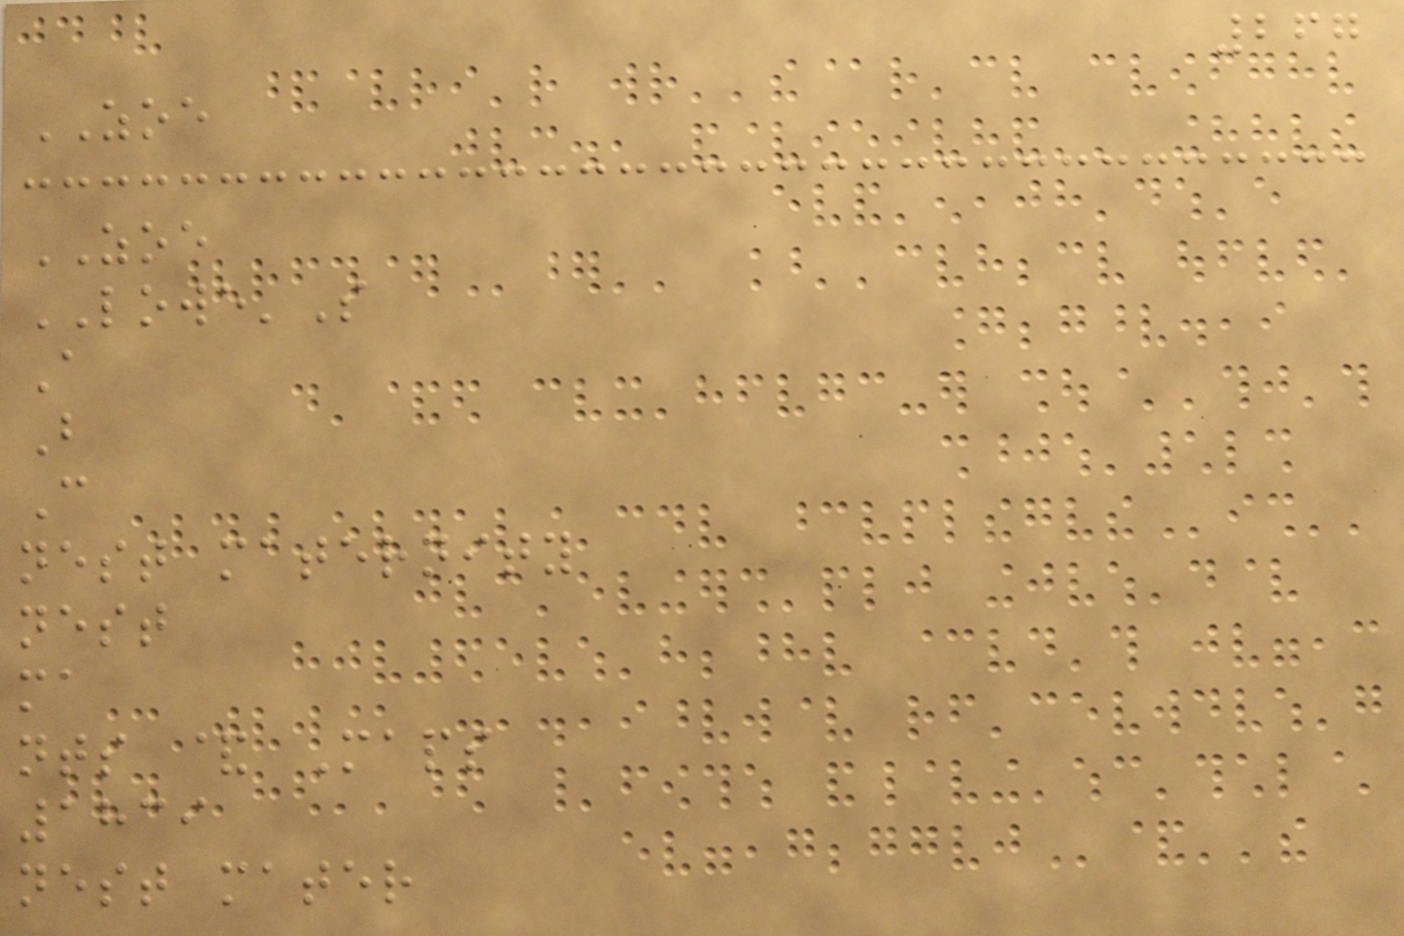267
ZOE
ZOE
LOWE'S
A
B
C
nest maternity
nest
ma
nts & Maps
1839
nest mater
